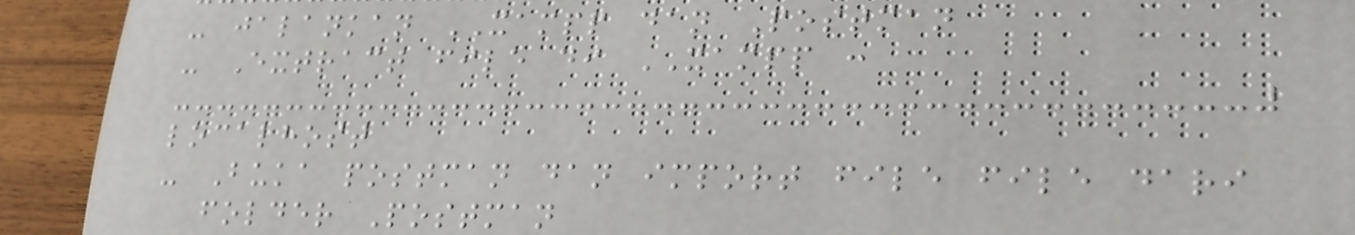- jalankan XAMPP dan Postman
- Extract file di XAMPP :
localhost
- Buka postman dan import file file dari
folder Postman
